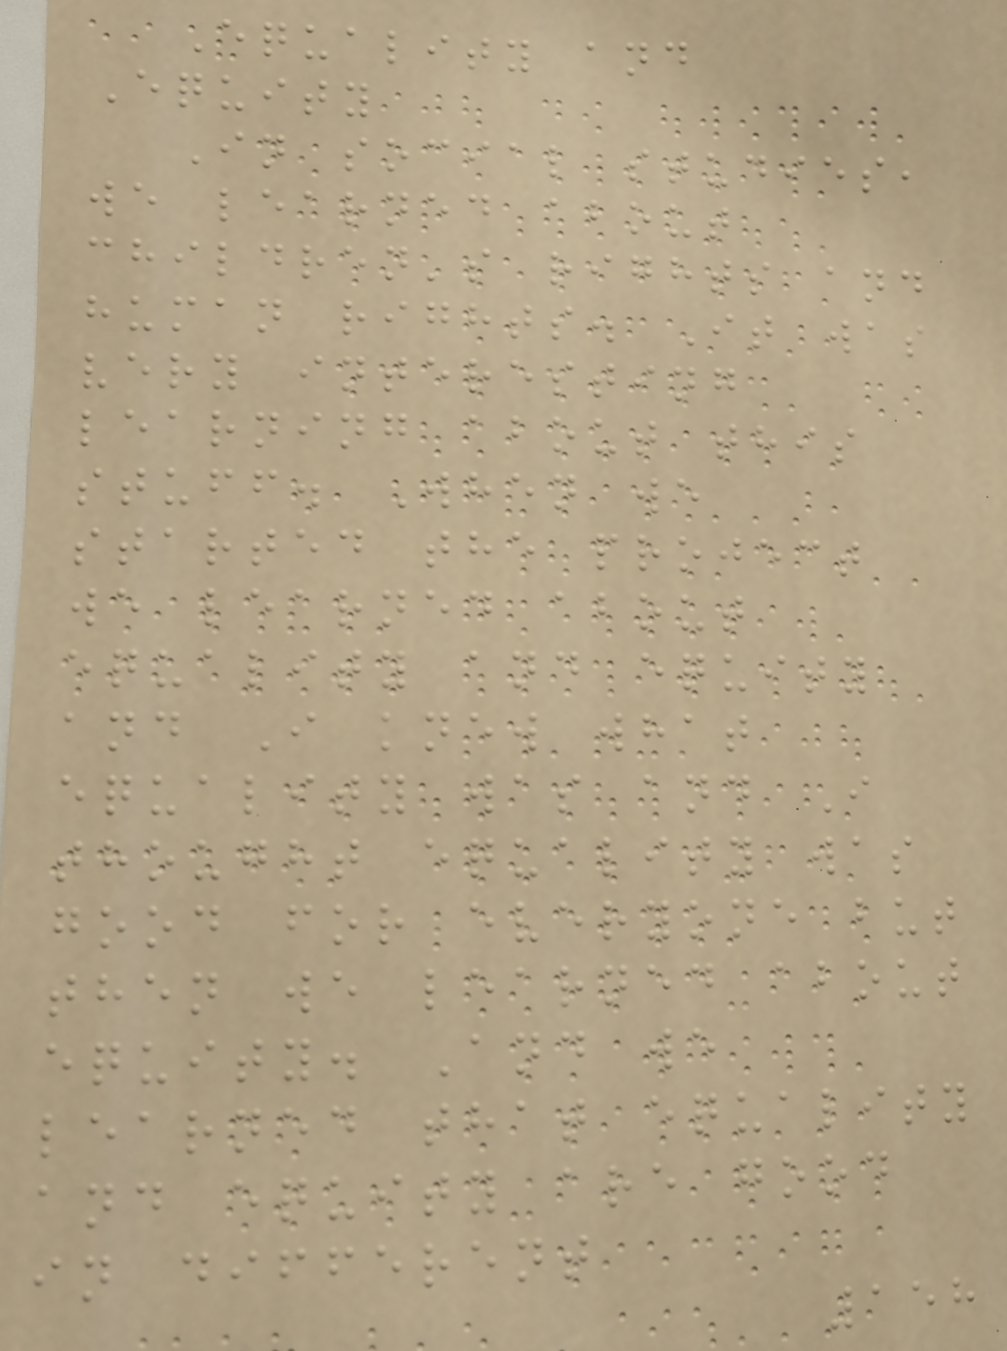Equality and
Equity
In social studies,
we learned about
children's rights and
human rights. It was
very interesting
learning about this
stuff. When we
started the project
we learned about
equality and equity
and I knew what
equality was and I
thought equality was
good for everyone but
then we learned about
equity. And we
learned that equality
and equity are good
in different
158
